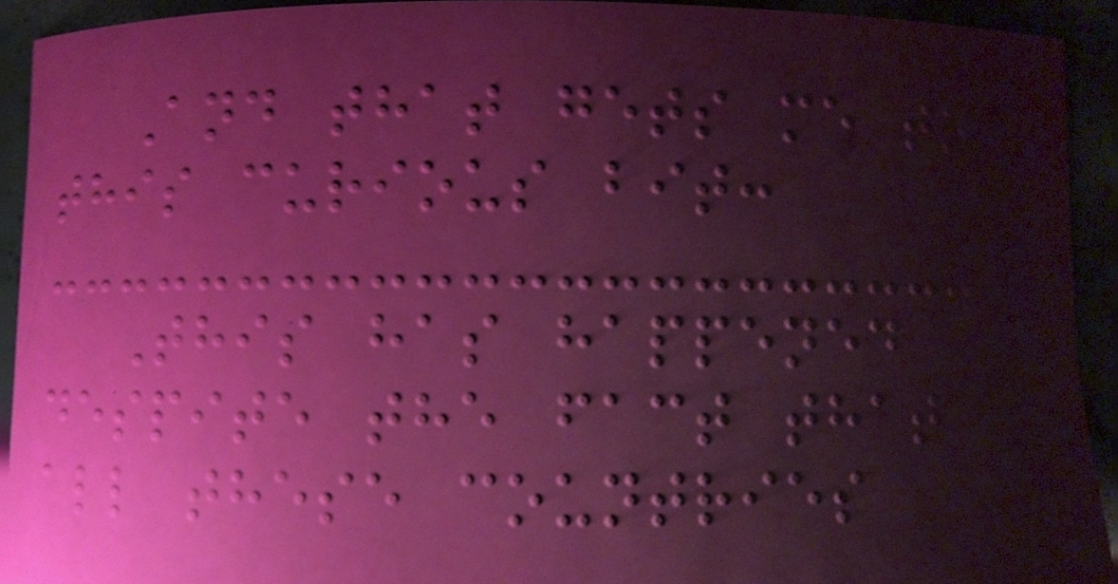And that gets me to
this curious bit:
This has happened
despite the fact that
all these countries
